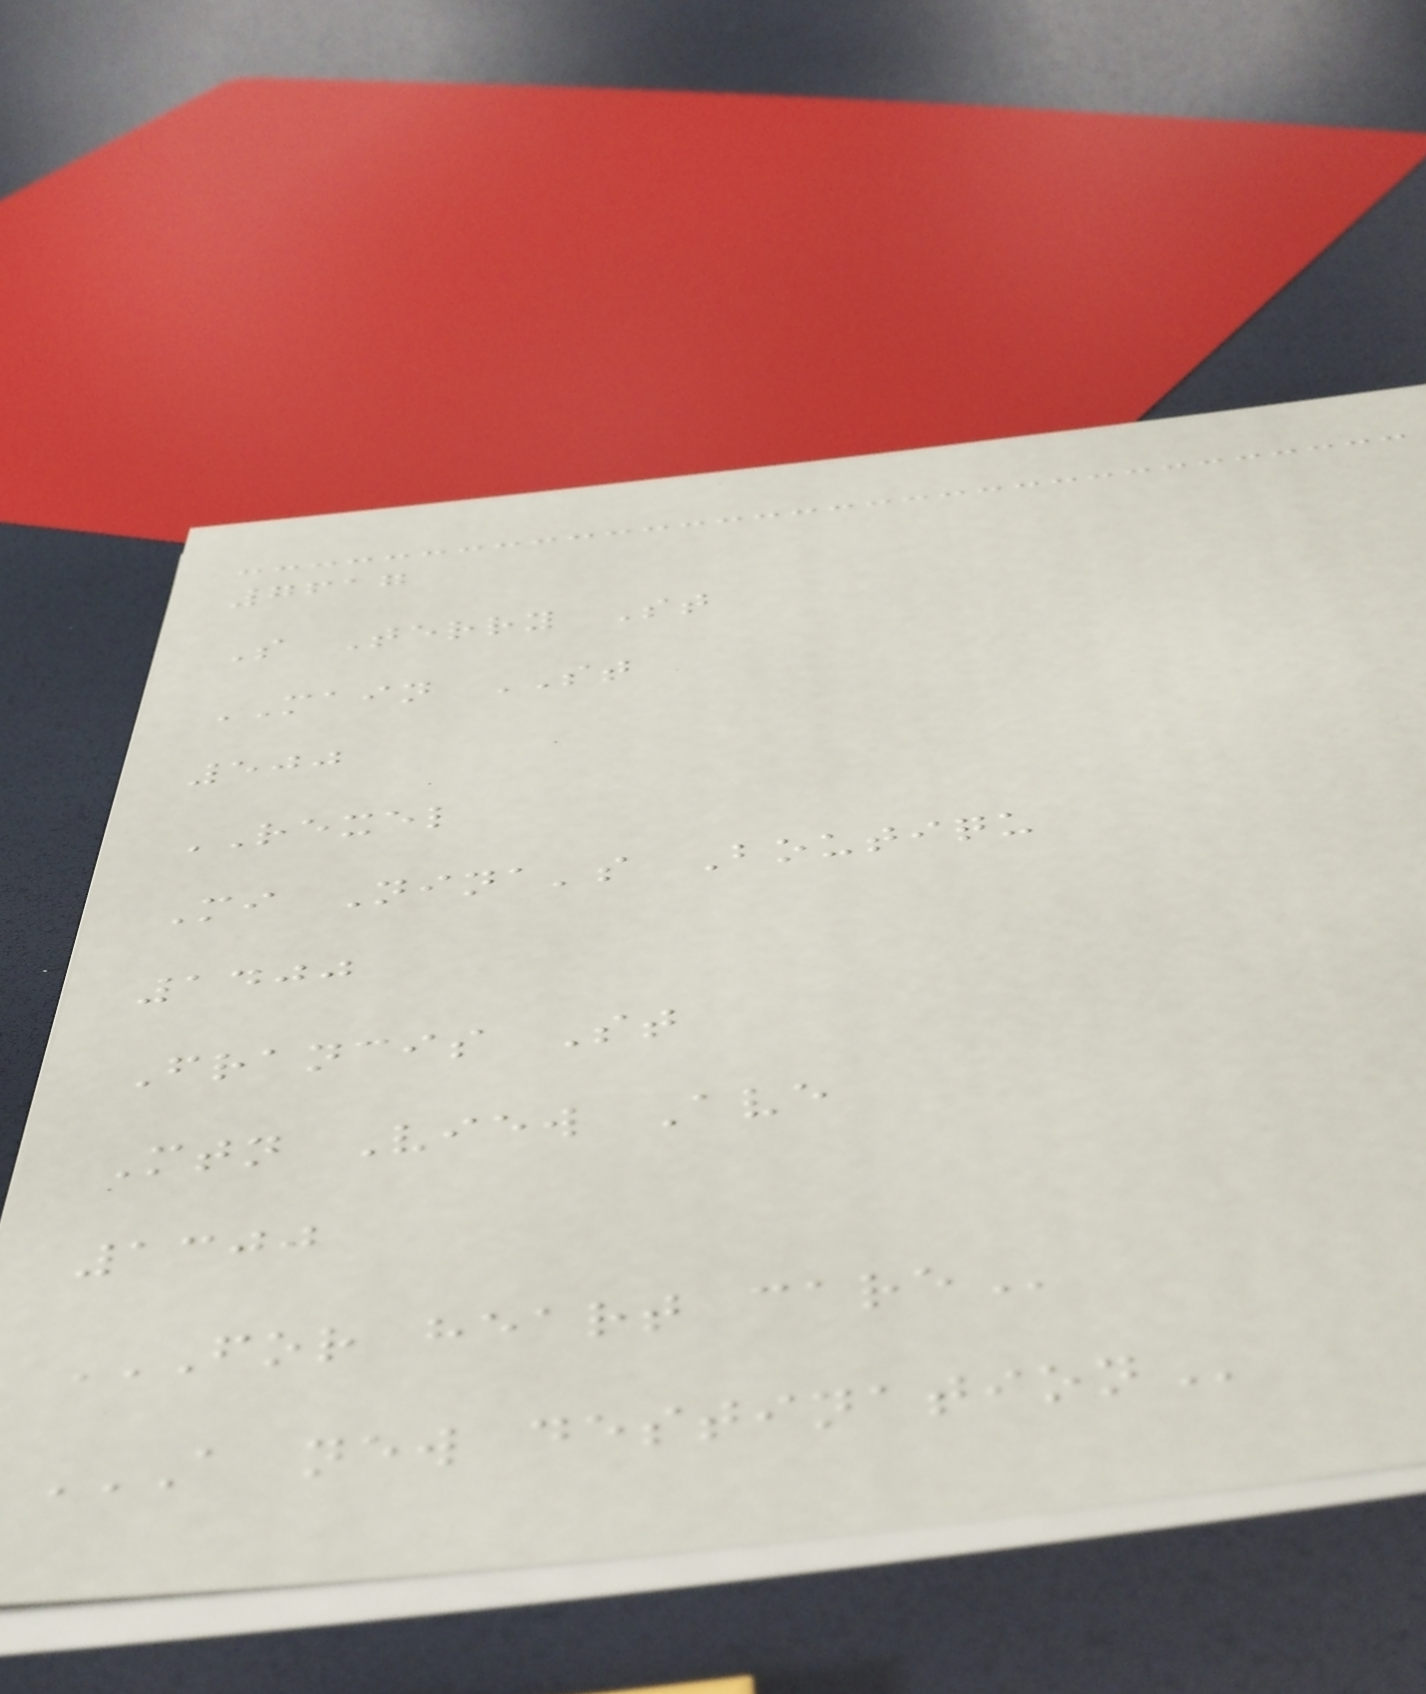7617
S Terry St
MAIN ST
500
REXEL
Mi Nina's Boutiqu
1400
Francis St
Mtn View Ave
1300
FOR HEART CARE
A NEW DESTINATION
